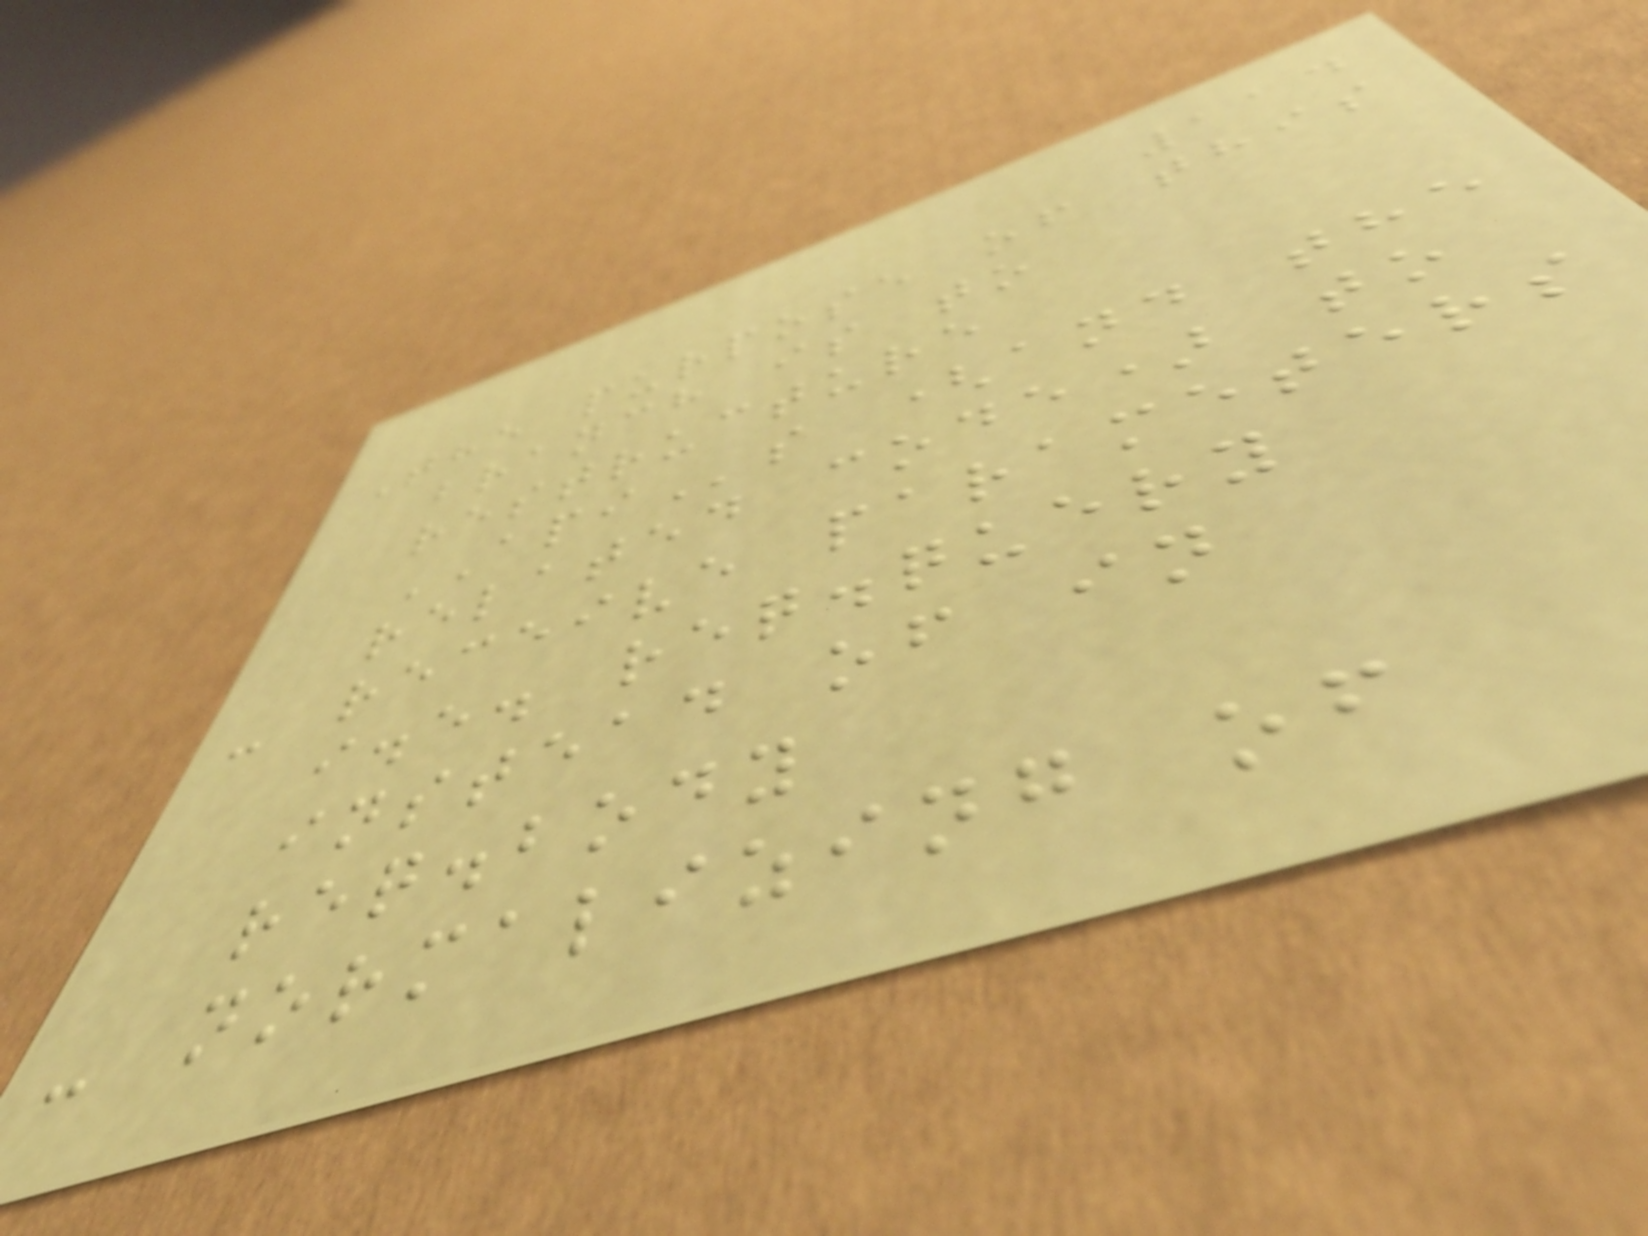114
The purpose of this
branch is to
restructure
APIs (and the
related code) to
- receive parameters
i.e. req.query
instead of in
req.body
- normalizing of
